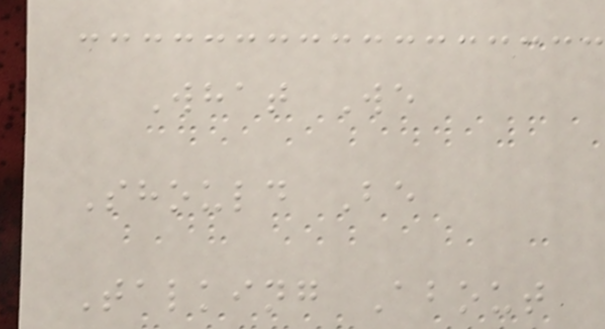What We
Should Be
Talking About
